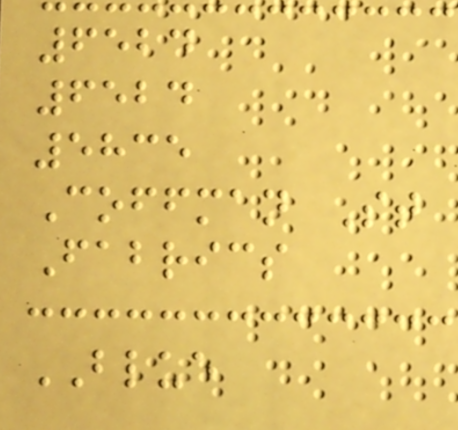6524
6524
5835
Coffman St
Fabrics
BLUE
